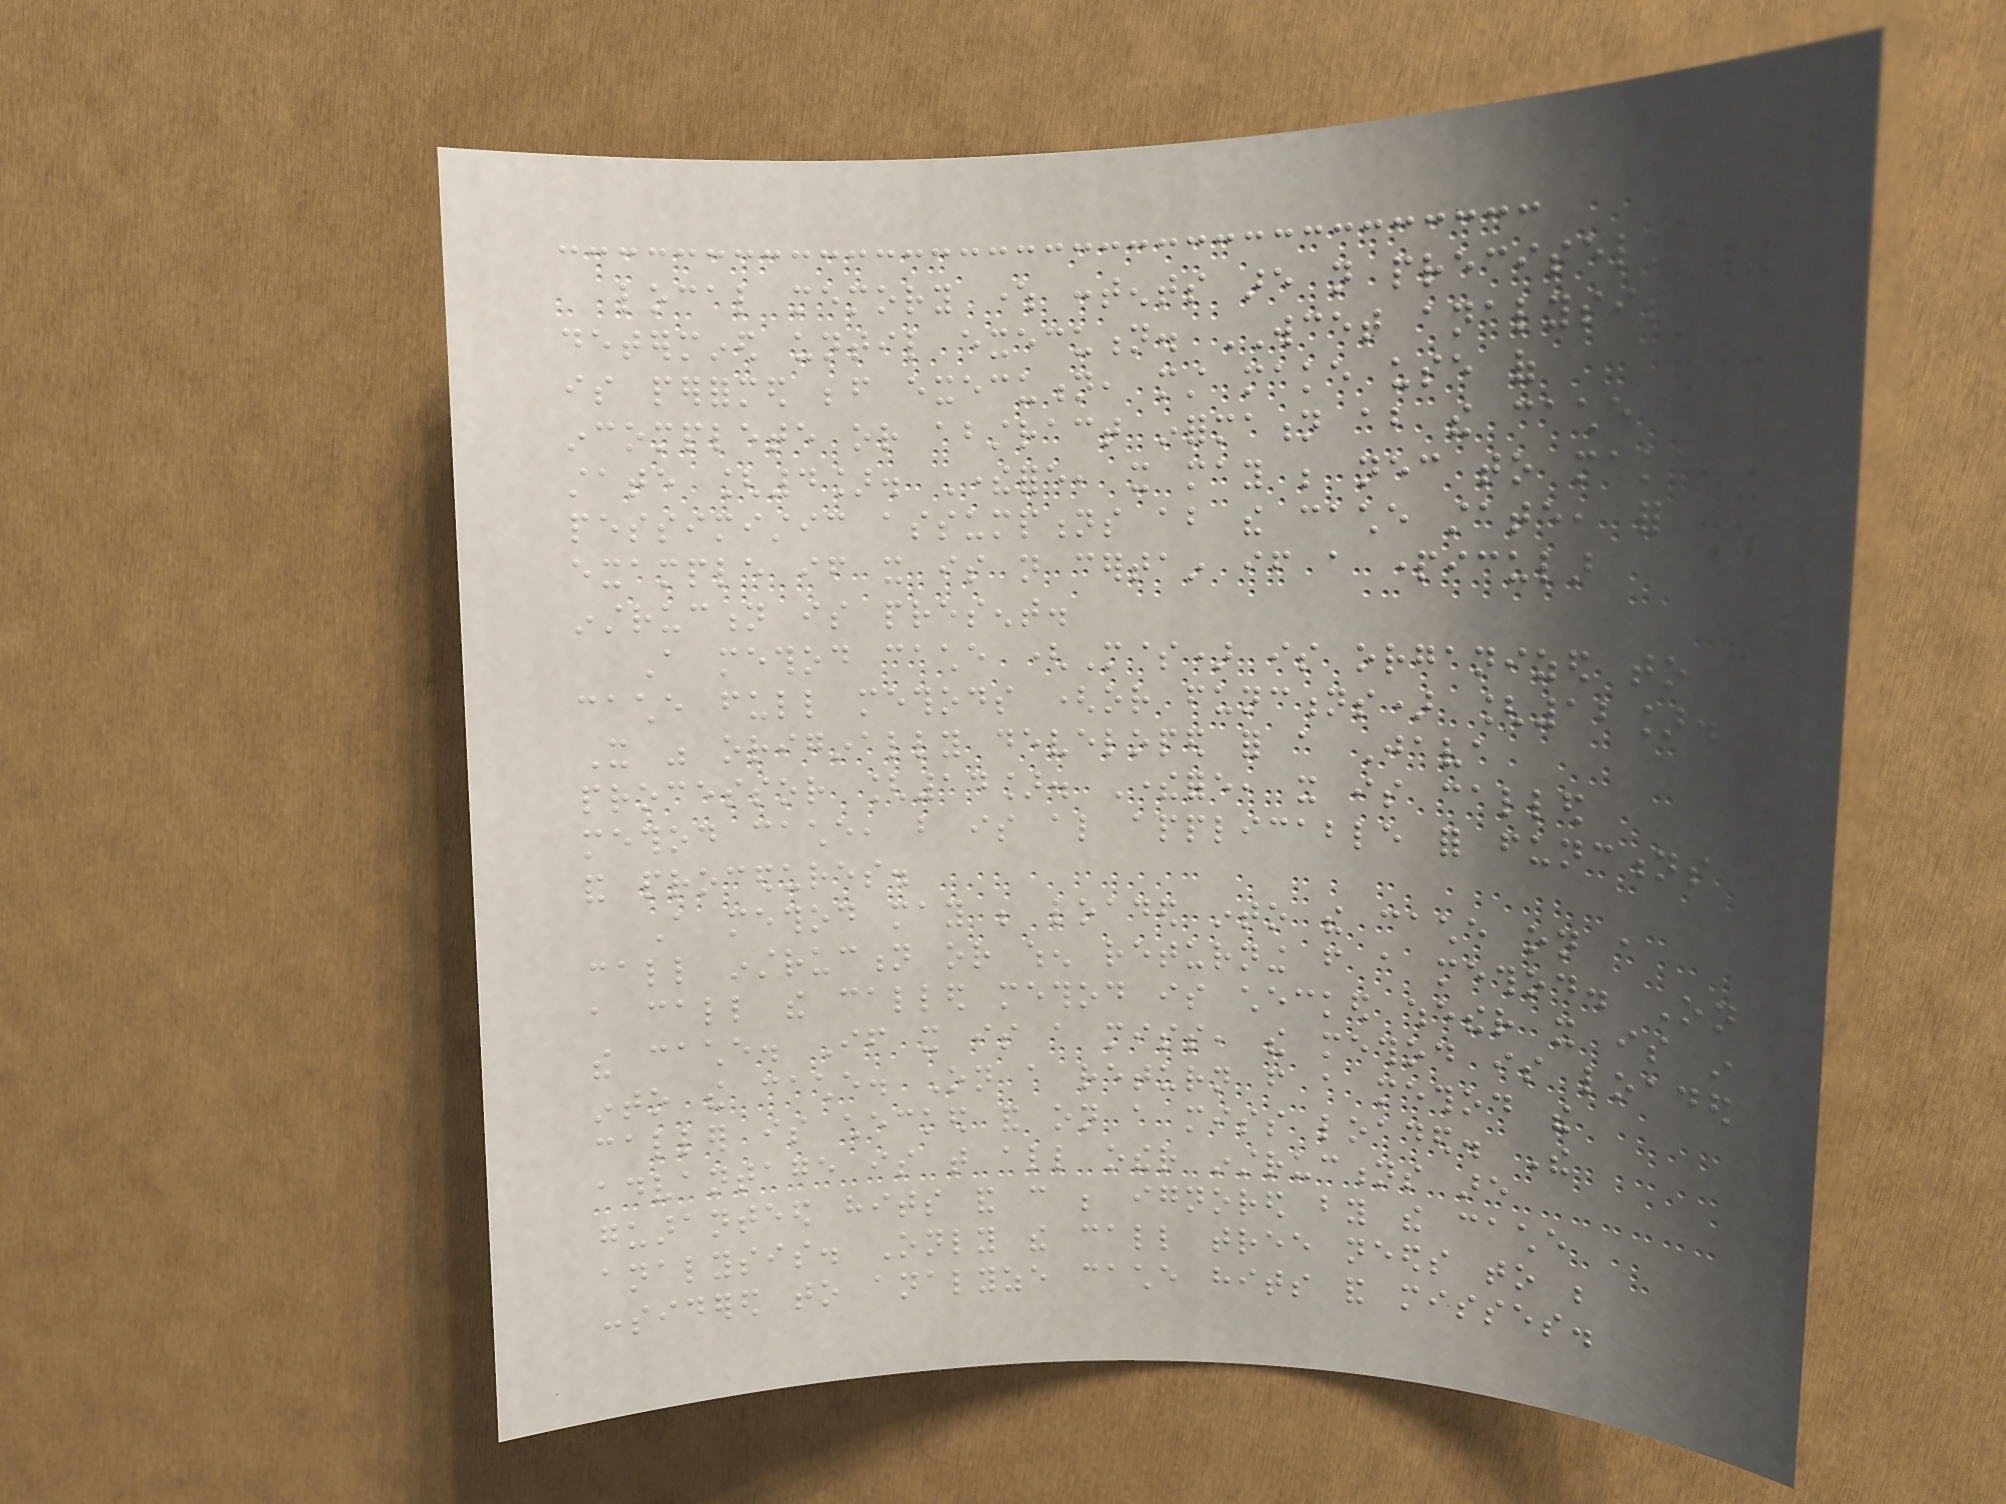local memory where contents are not precisely
determined until execution. WCET analysis, which
is performed before execution, must make use of
incomplete or abstract information about the cache
state [4]. Therefore, it may be necessary to make
pessimistic assumptions about the cache state, for
example if it is not certain if a particular
instruction is present.
A method cache (M$) is organized to
cache full methods (or functions) [12].
It was originally developed for a Java
processor [14]. Therefore, it is called
method cache, but is also applicable for functions
and procedures.
A method may be loaded into the cache on a
call instruction or when returning from a method. On
a call the called method is checked whether it is in
the cache. If it is a miss, the method is loaded
into the cache. On a return from a method the
caller is checked and on a miss loaded. The
advantage is that all other instructions are
guaranteed hits and can be ignored by the cache
analysis. Only the call tree needs to be
considered to analyze cache hits and misses.
